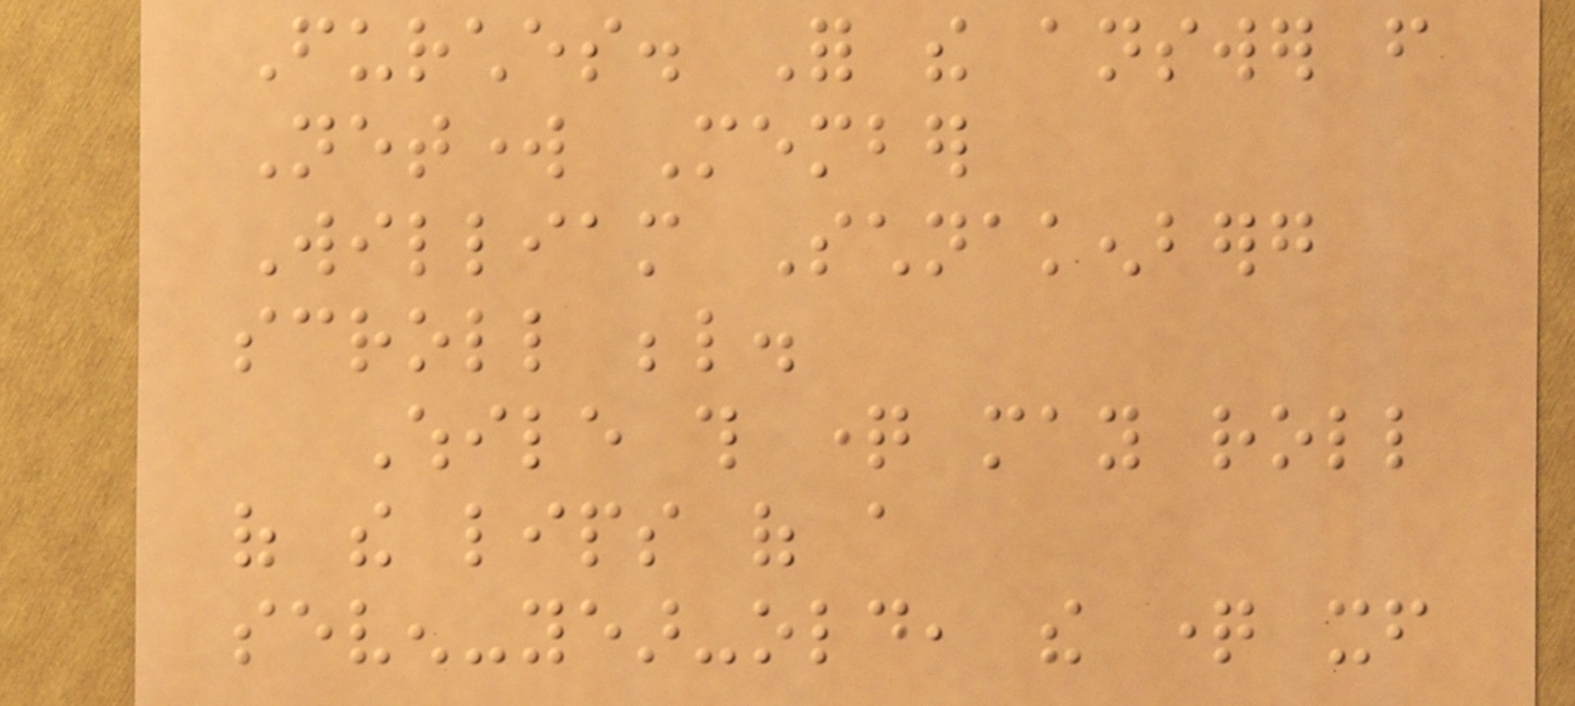Furches. For the answer from
Network Member
William Schnakenberg
scroll below.
While this question may roll
of the lips of a
seven-year-old, the question itself
